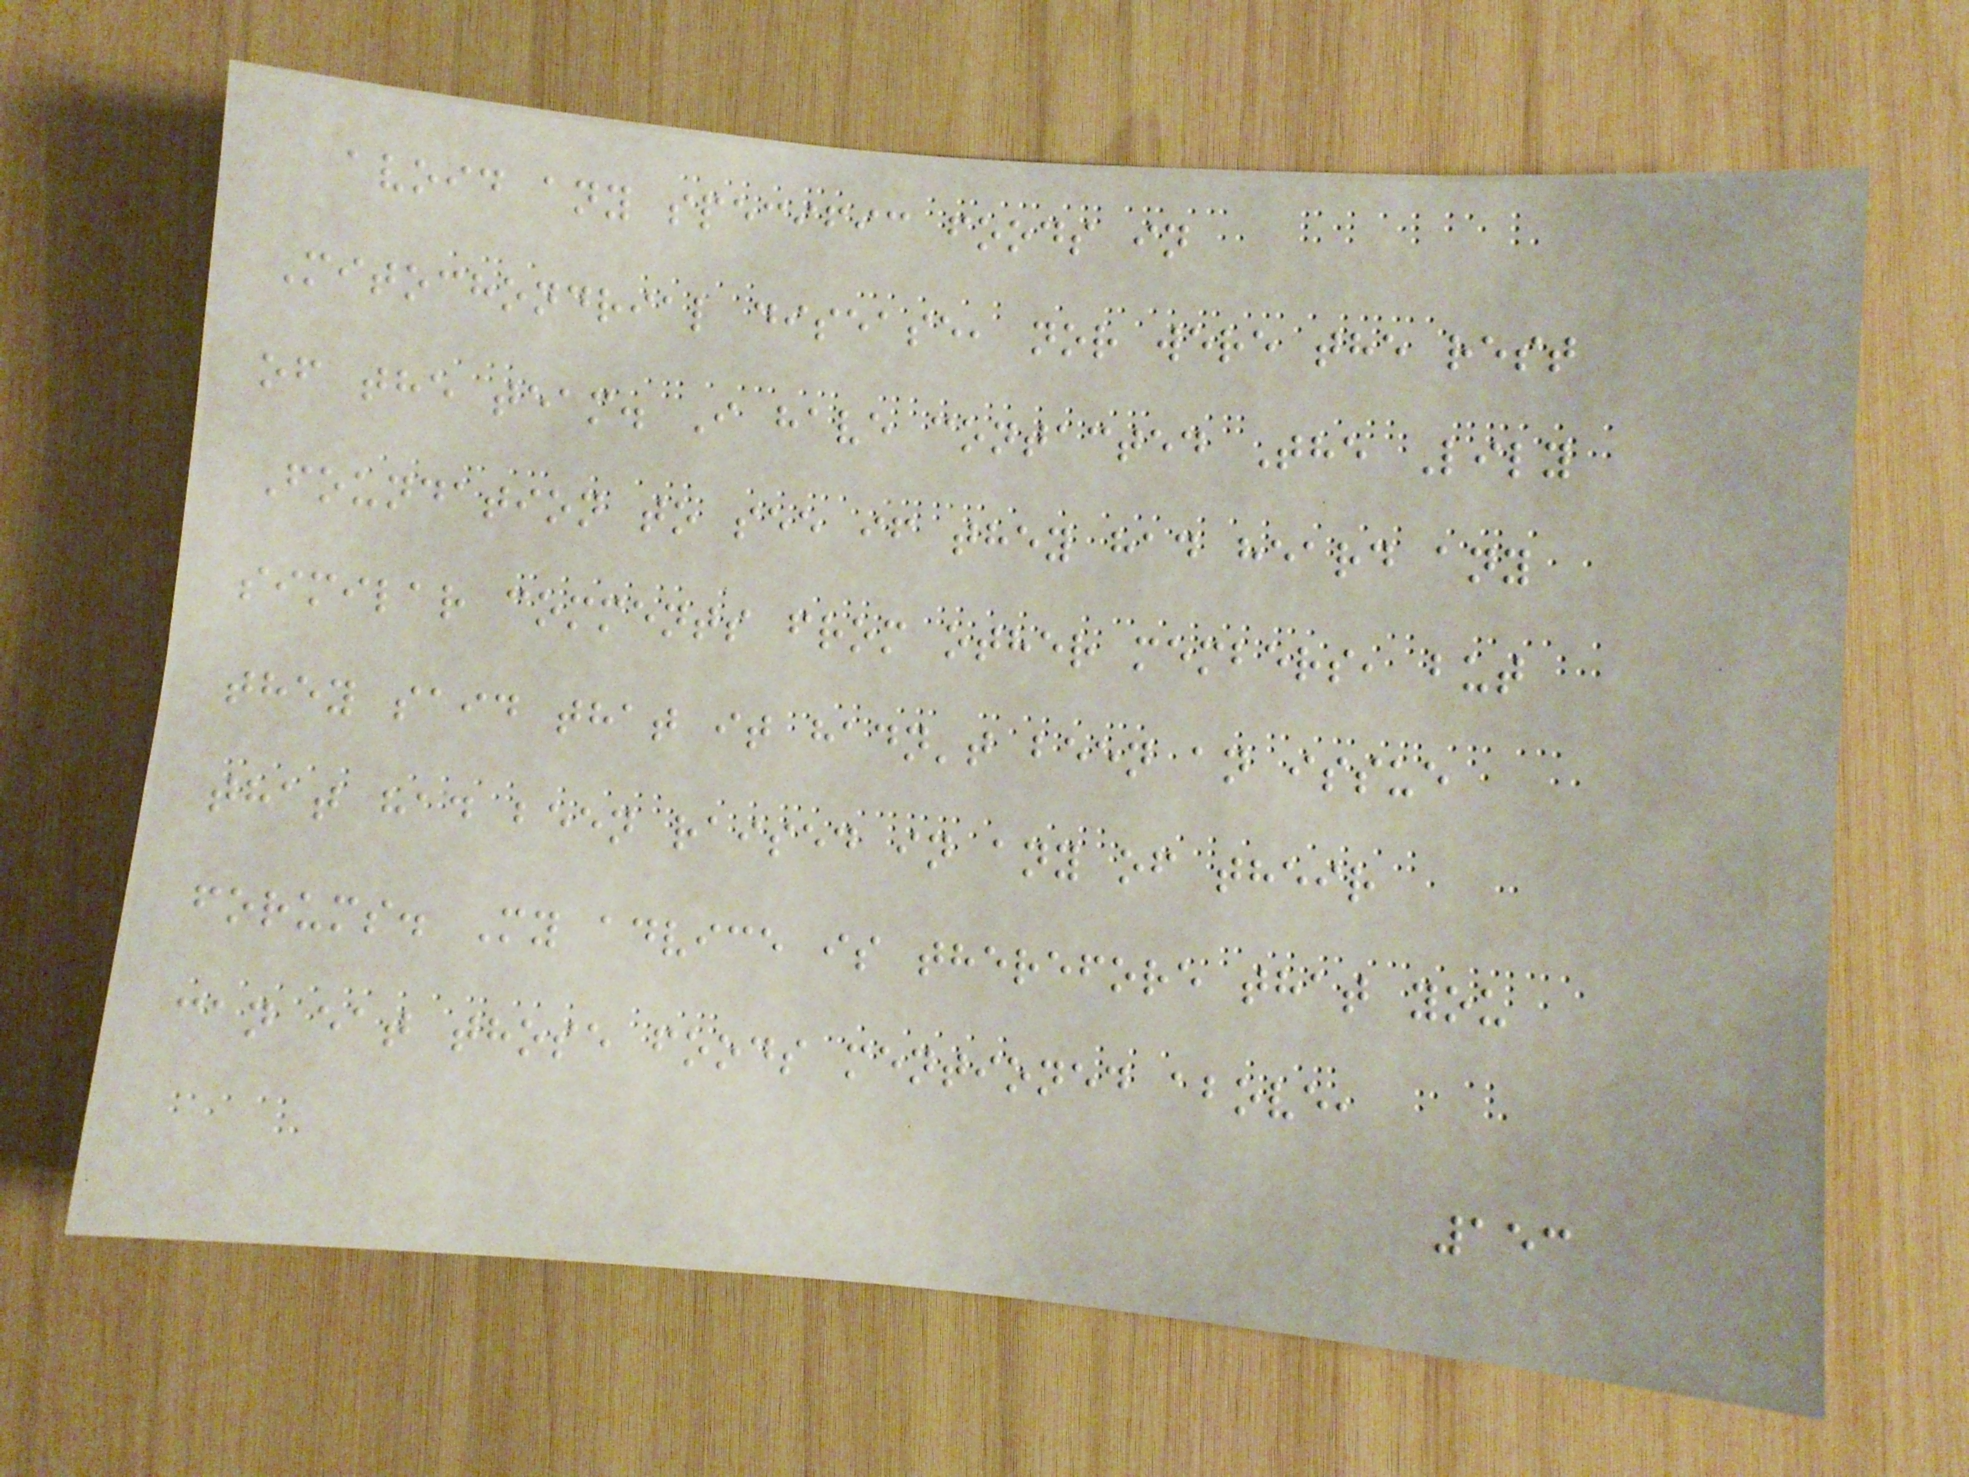avoid any specific foods in
Mitochondrial disease, nor were the rest
of the team. I have contacted The Lily
Foundation to see if they had heard any
similar comments from other members, but
they said that it hadn't been an issue
that had been raised in any of their
forums. My advice is therefore that you
can eat those foods mentioned above,
153
